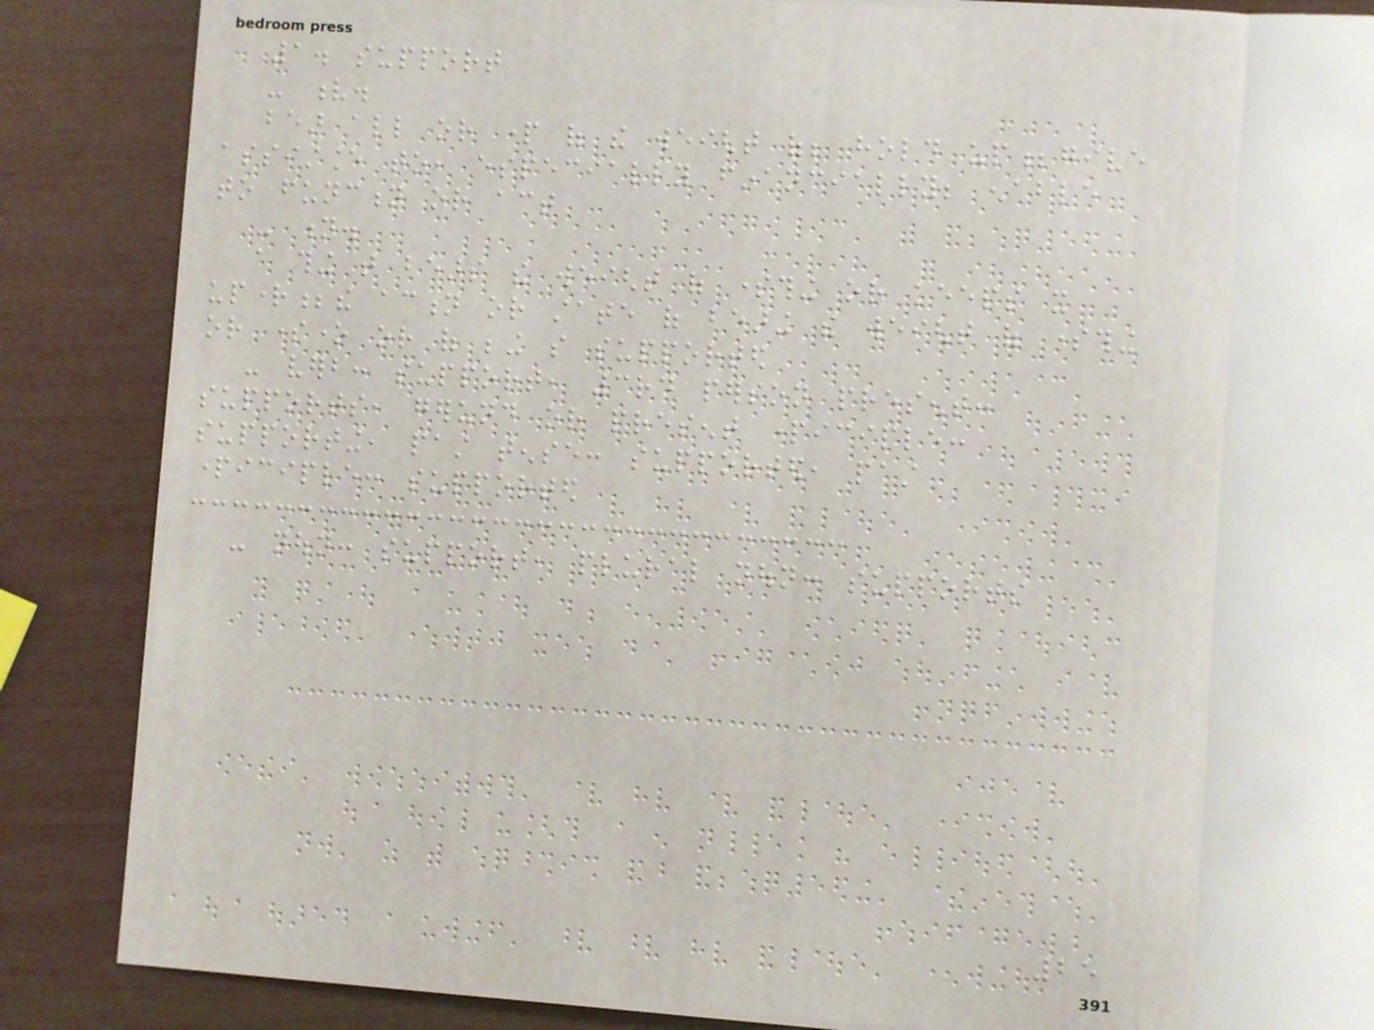1. support
- v.
bear all or part of the weight of; hold up;give
assistance to, especially financially; enable
to function or act
- n.
a thing that bears the weight of something or keeps it
upright;the action or state of bearing the weight of something
or someone or of being so supported
- verb: support, 3rd person present:
supports, gerund or present participle:
supporting, past tense: supported, past
participle: supported
- noun: support, plural noun: supports
25
